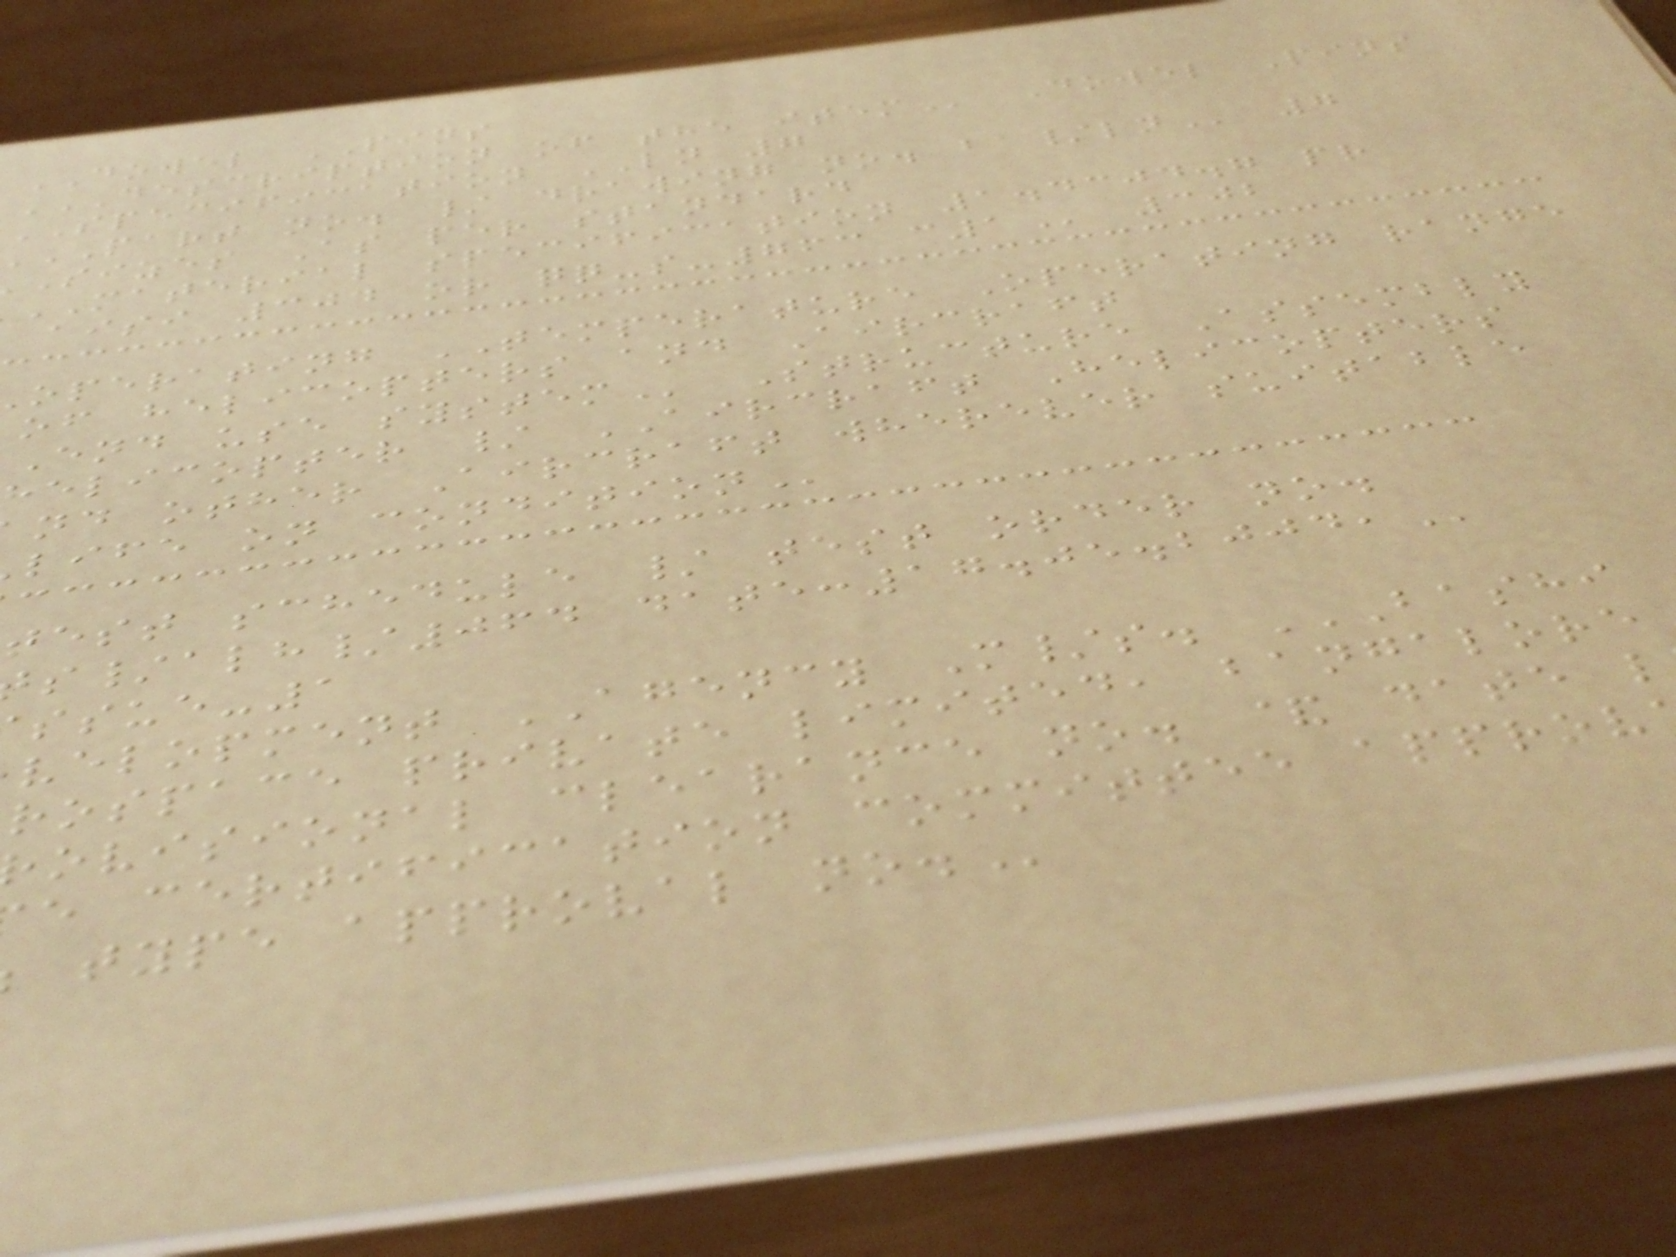DOWEL PINS
DESCRIPTION OF THE ITEM Dowel Pins
SPECIFICATION LN 7
PART no. / drawing no.
sizes As per standard
MATERIAL specification 1.4304.7 pr
aisi 304 or qq-s-763
operating TEMPERATURE Operating range
of helicopters and Aircraft
helicopter / AIRCRAFT Helicopters
nd other Aircraft wherever suitable
life on
test schedule / test order no.
s/alh/064
ssue-1
rospace private limited,
ovisional clearance no. & date
e certification committee
type approval
